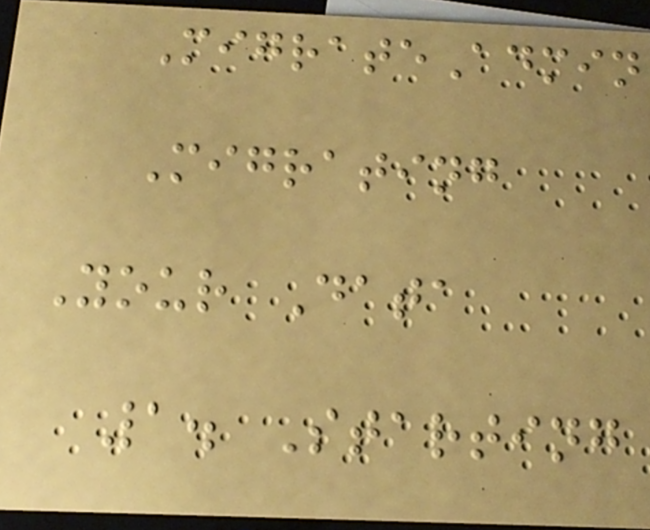MigrateAdmin
Migrating
Your Data
1. Starting
